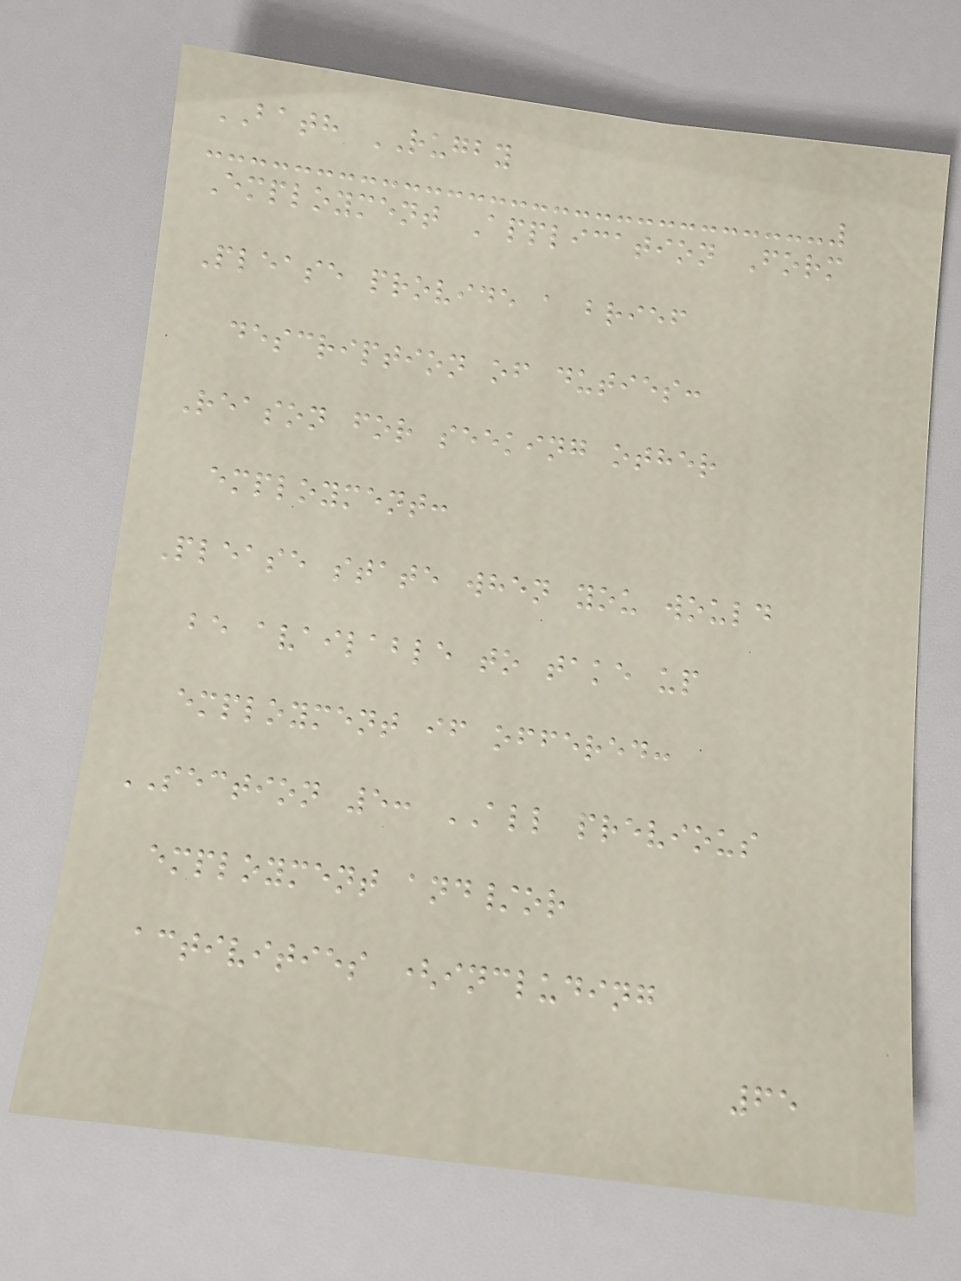BATH RUGBY
Employment Application Form
Please provide a brief
description of duties:
Reason for seeking other
employment:
Please state when you would
be available to take up
employment if offered:
SECTION 5: ALL previous
employment and/or
activities (including
65
